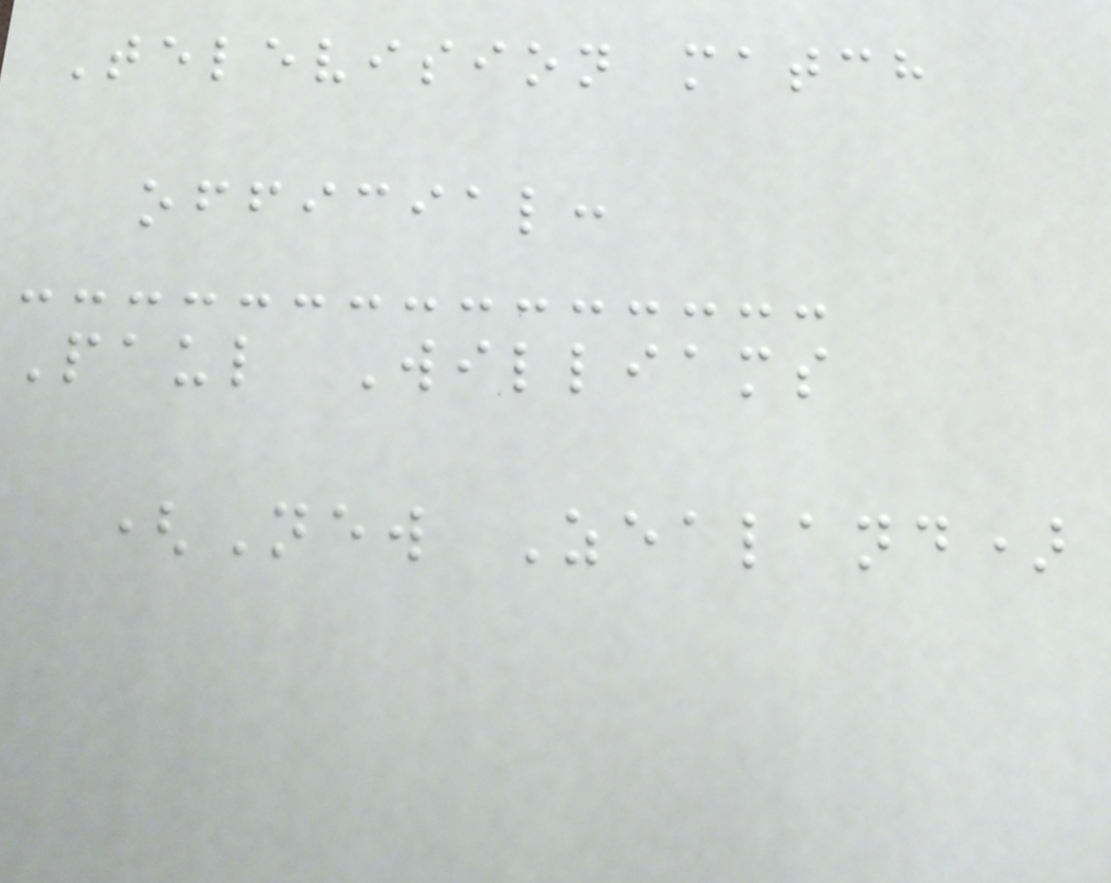Television match
official:
Paul Williams
(New Zealand)
